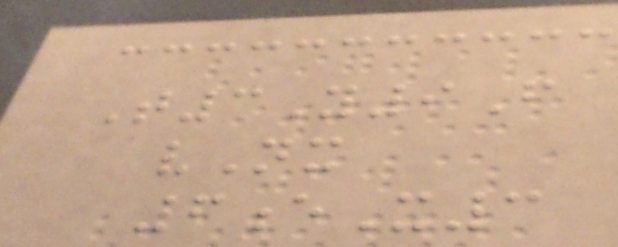T3Y9F
vNx
6eX3
